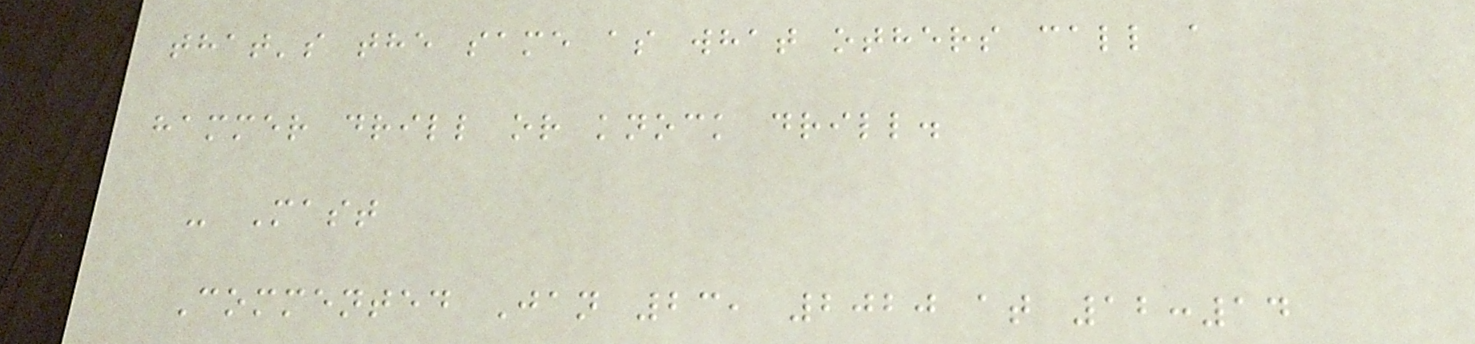that's the same as what others call a
hammer drill or knock drill.
- Mast
Commented Jan 23, 2020 at 12:14
